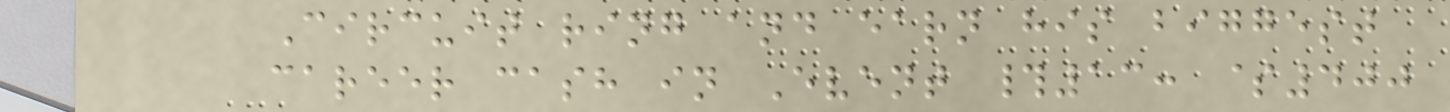Circuit ring and earn his biggest
career cash in Event #13: $400
